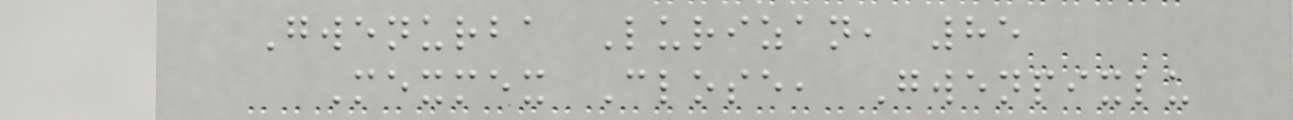Gwenurba Lurizan, 85
Mexmex Close, Gwenpixlu
